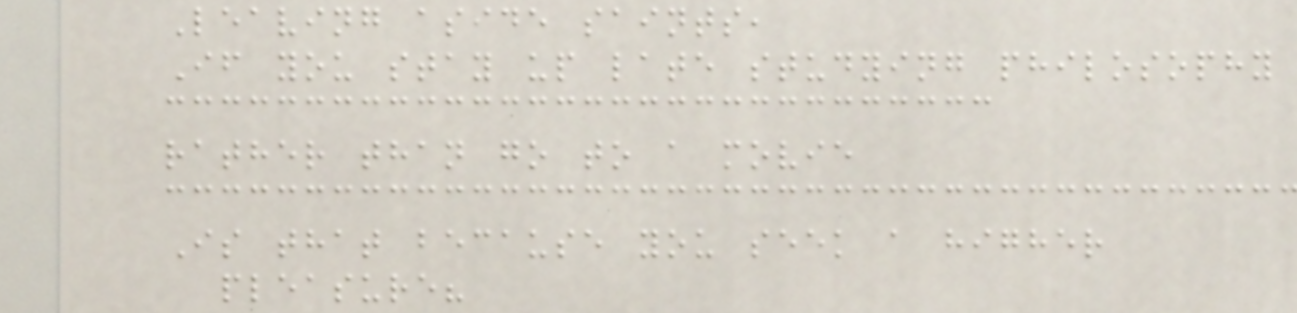Leaving aside saints,
If you stay up late studying philosophy
rather than go to a movie
Is that because you seek a higher
pleasure?
